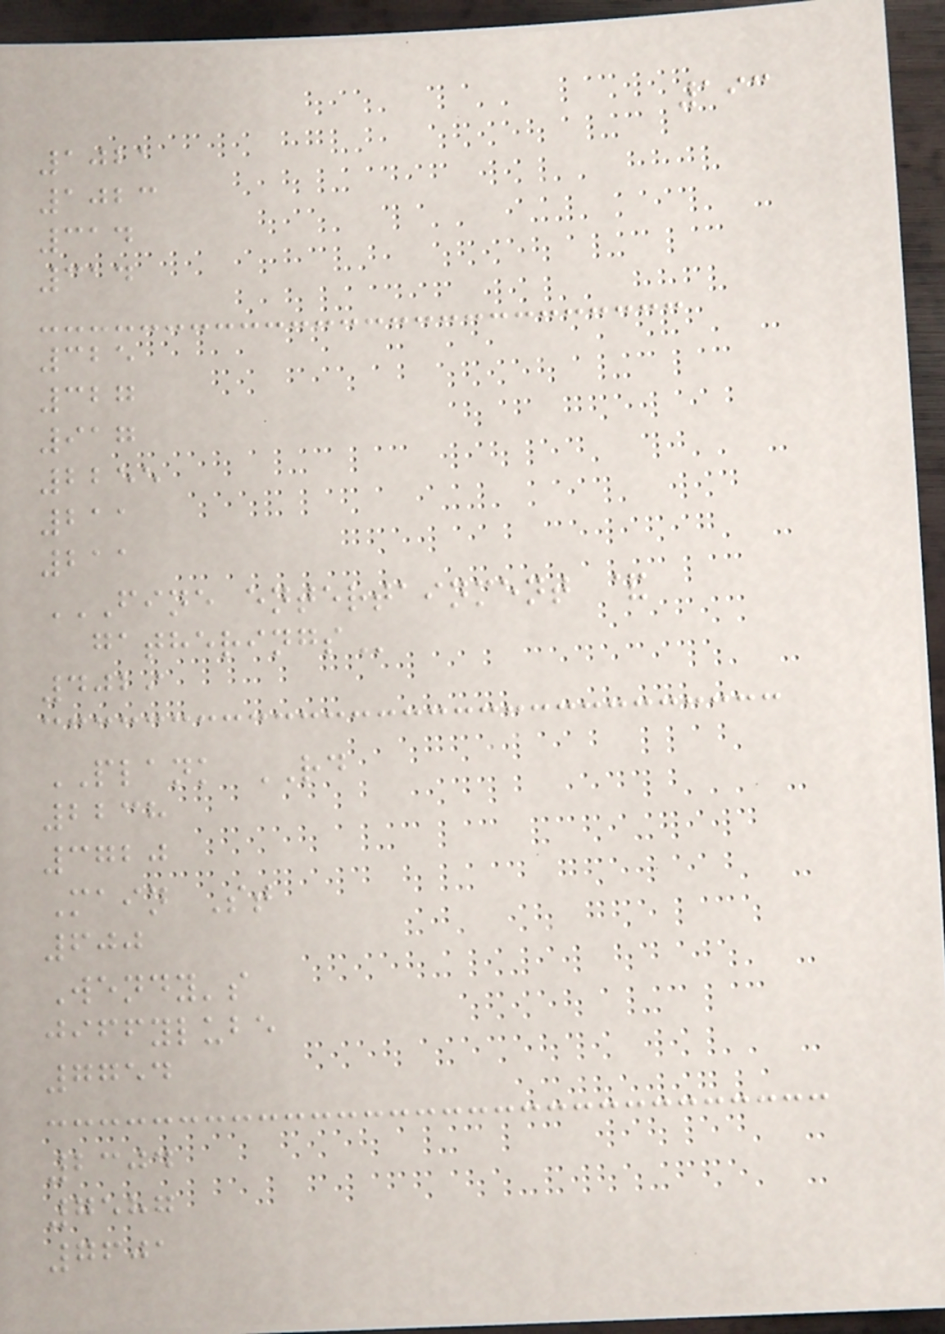193
1021
1023
314
314
325
327
917
2255
211
211
FINE ENTERTAINMENT &
GATHERINGS
4029
PLANK RD
2238
3720
Main St
600
Wendy's
jiffylube
7754
2304
7587
7601
